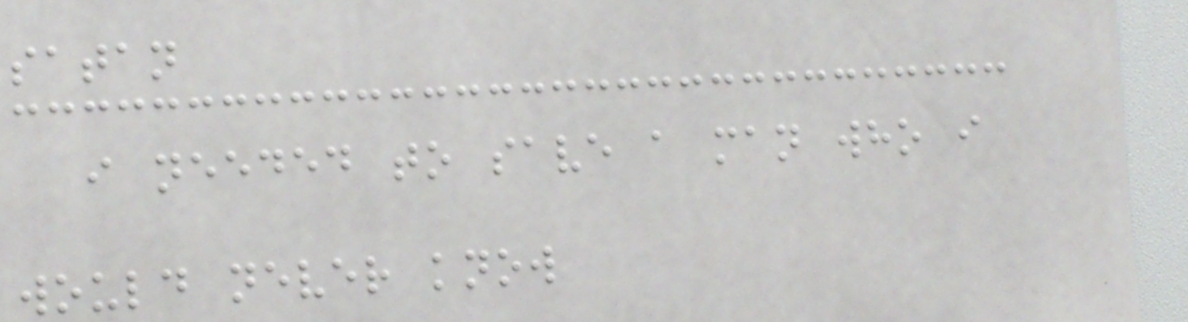satan
i needed to save a man who i
would never know
